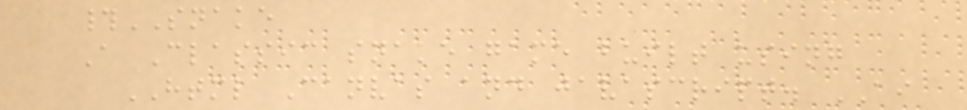#SNAKE
A Classic snake game built using
HTML Canvas and javascript. AI
